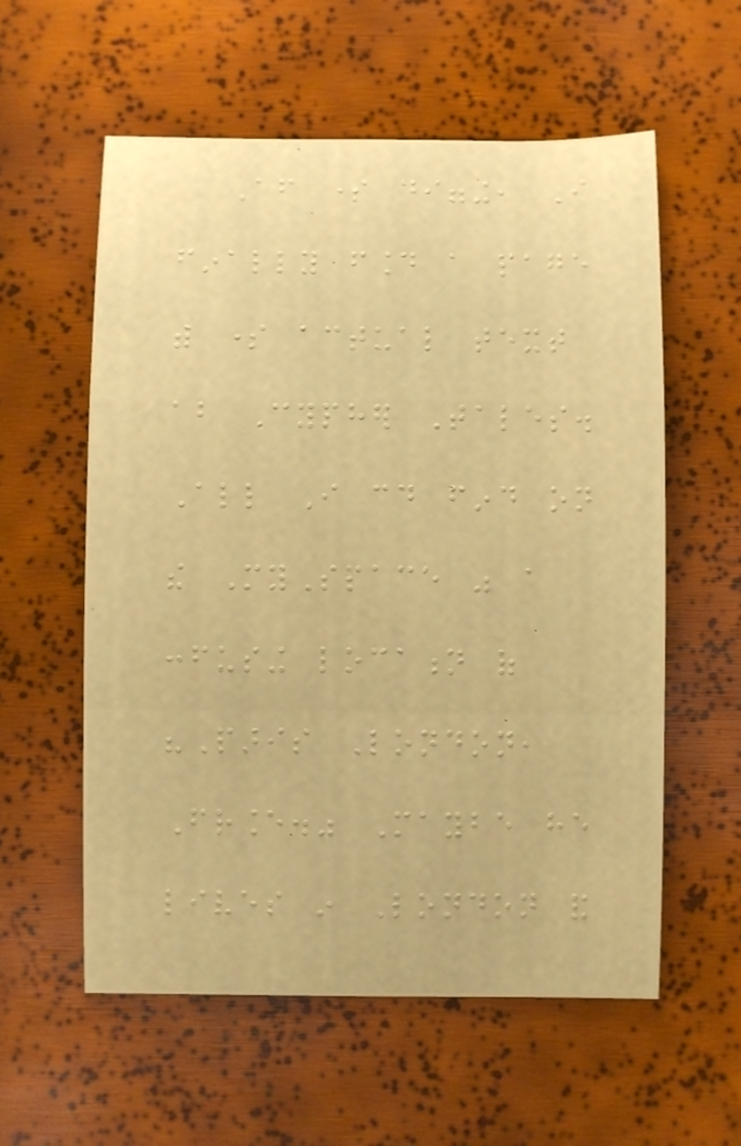After some digging, I
finally found a page
with some actual text
about Cypher Tales.
All I could find on
the MySpace was a
confusing location of
"Paris London,
France." Maybe he
lives in London and
